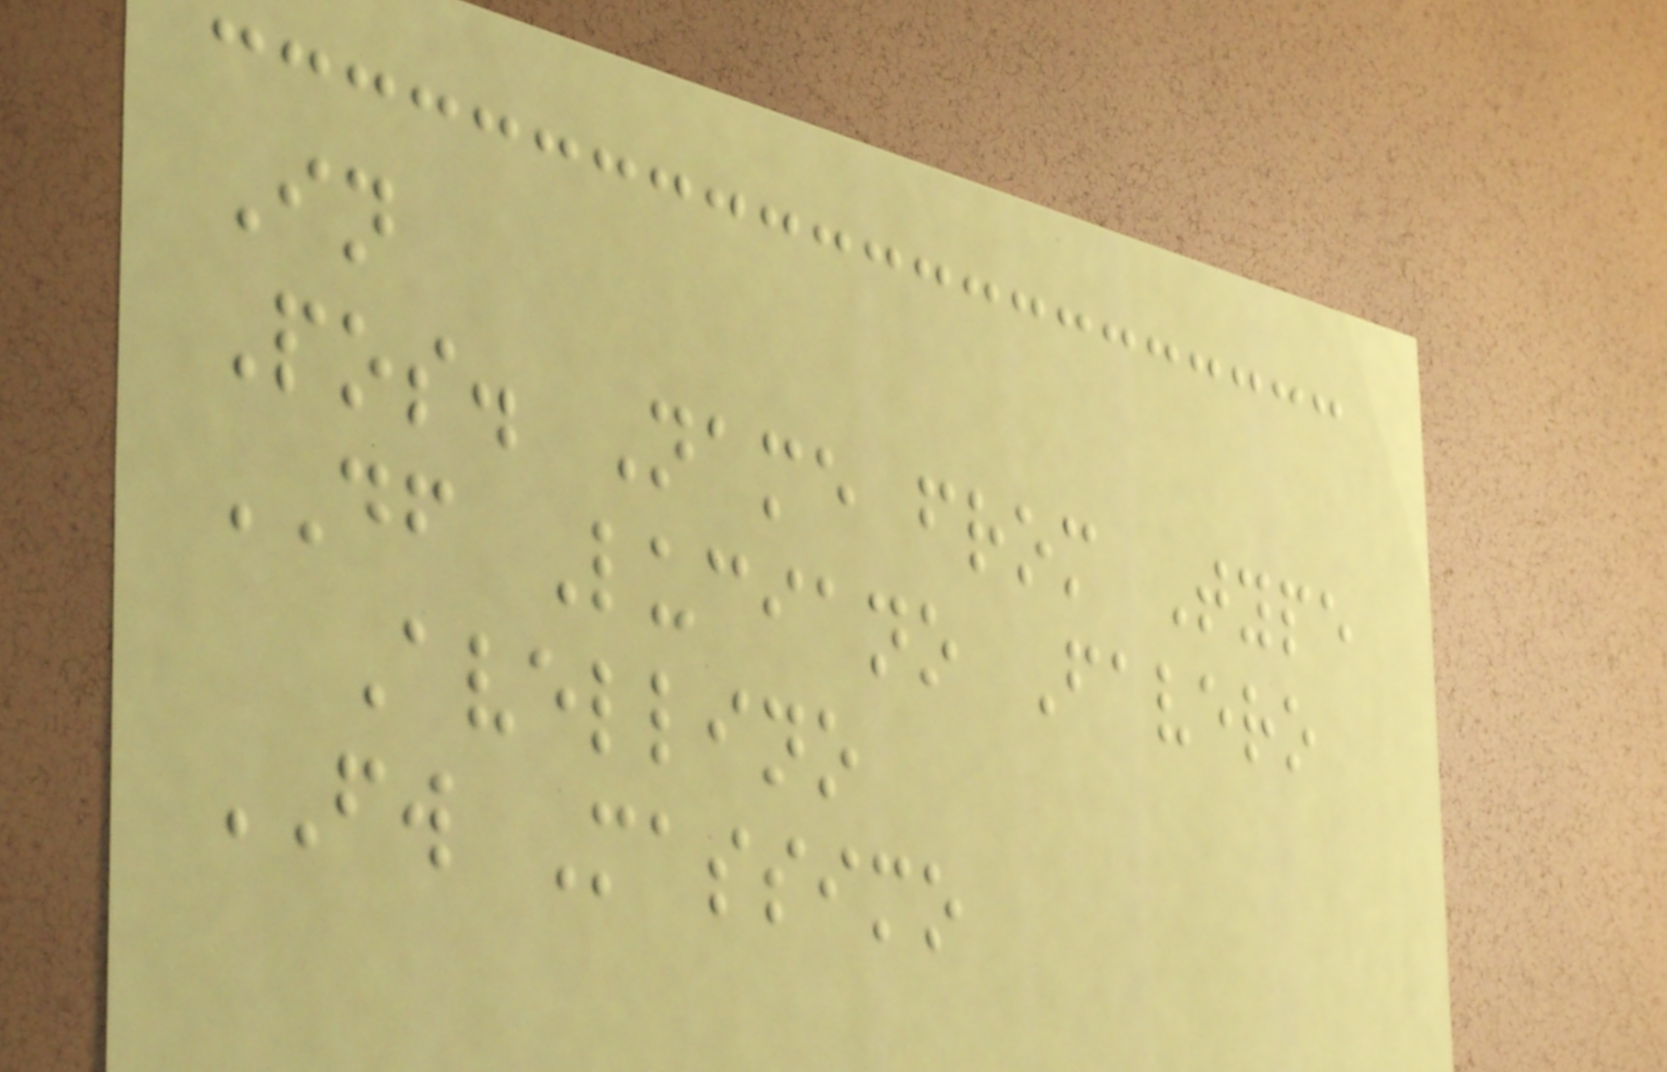In
Pos. Name from Type
DF Luciano Favero
Avellino
FW Massimo
